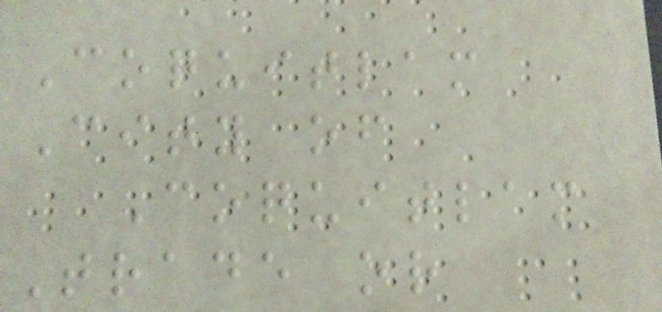Coquitlam
City of
Coquitlam
Trade or
